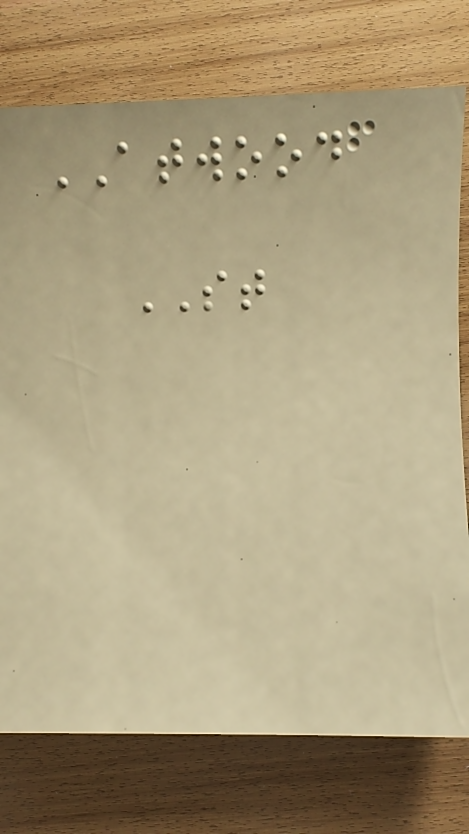ATWOOD
ST
